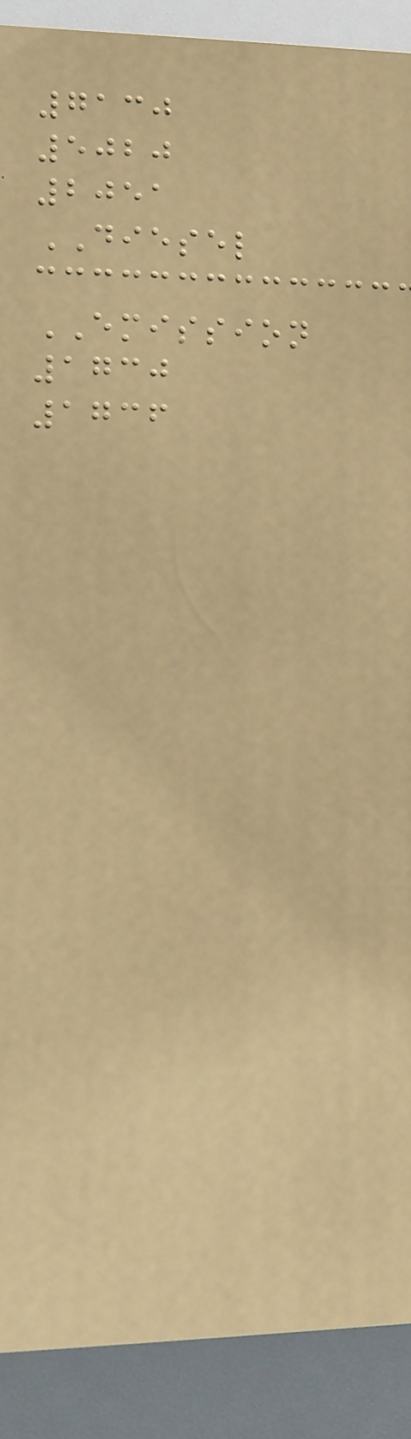7130
5020
2051
DIESEL
EMISSION
1730
1736
